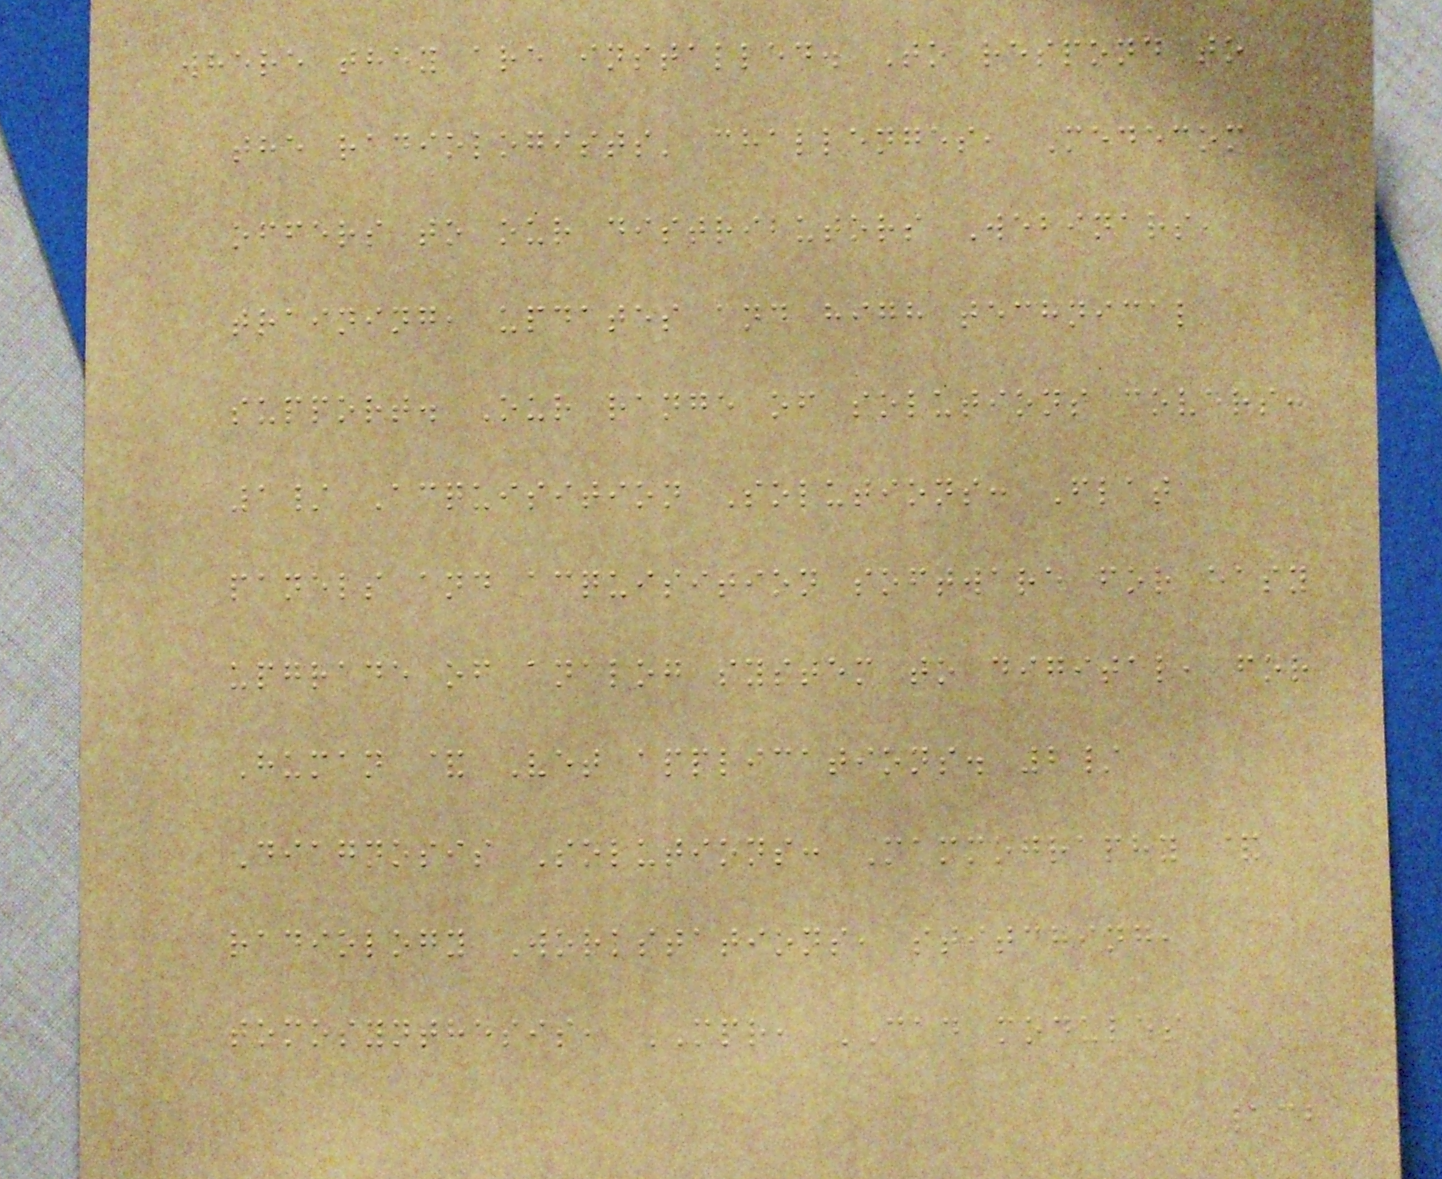where they are installed. To respond to
the radiologists' challenges, Medecom
offers to our distributors Webinars,
training, updates and high technical
support. Our range of solutions covers:
1/ Acquisition Solutions: Flat
panels and acquisition software for easy
upgrade of analog system to digital, for
Human & Vet applications. 2/
Diagnosis Solutions: Mammography &
radiology Workstations, stitching,
tomosynthesis, MPR, CAD modules
132
